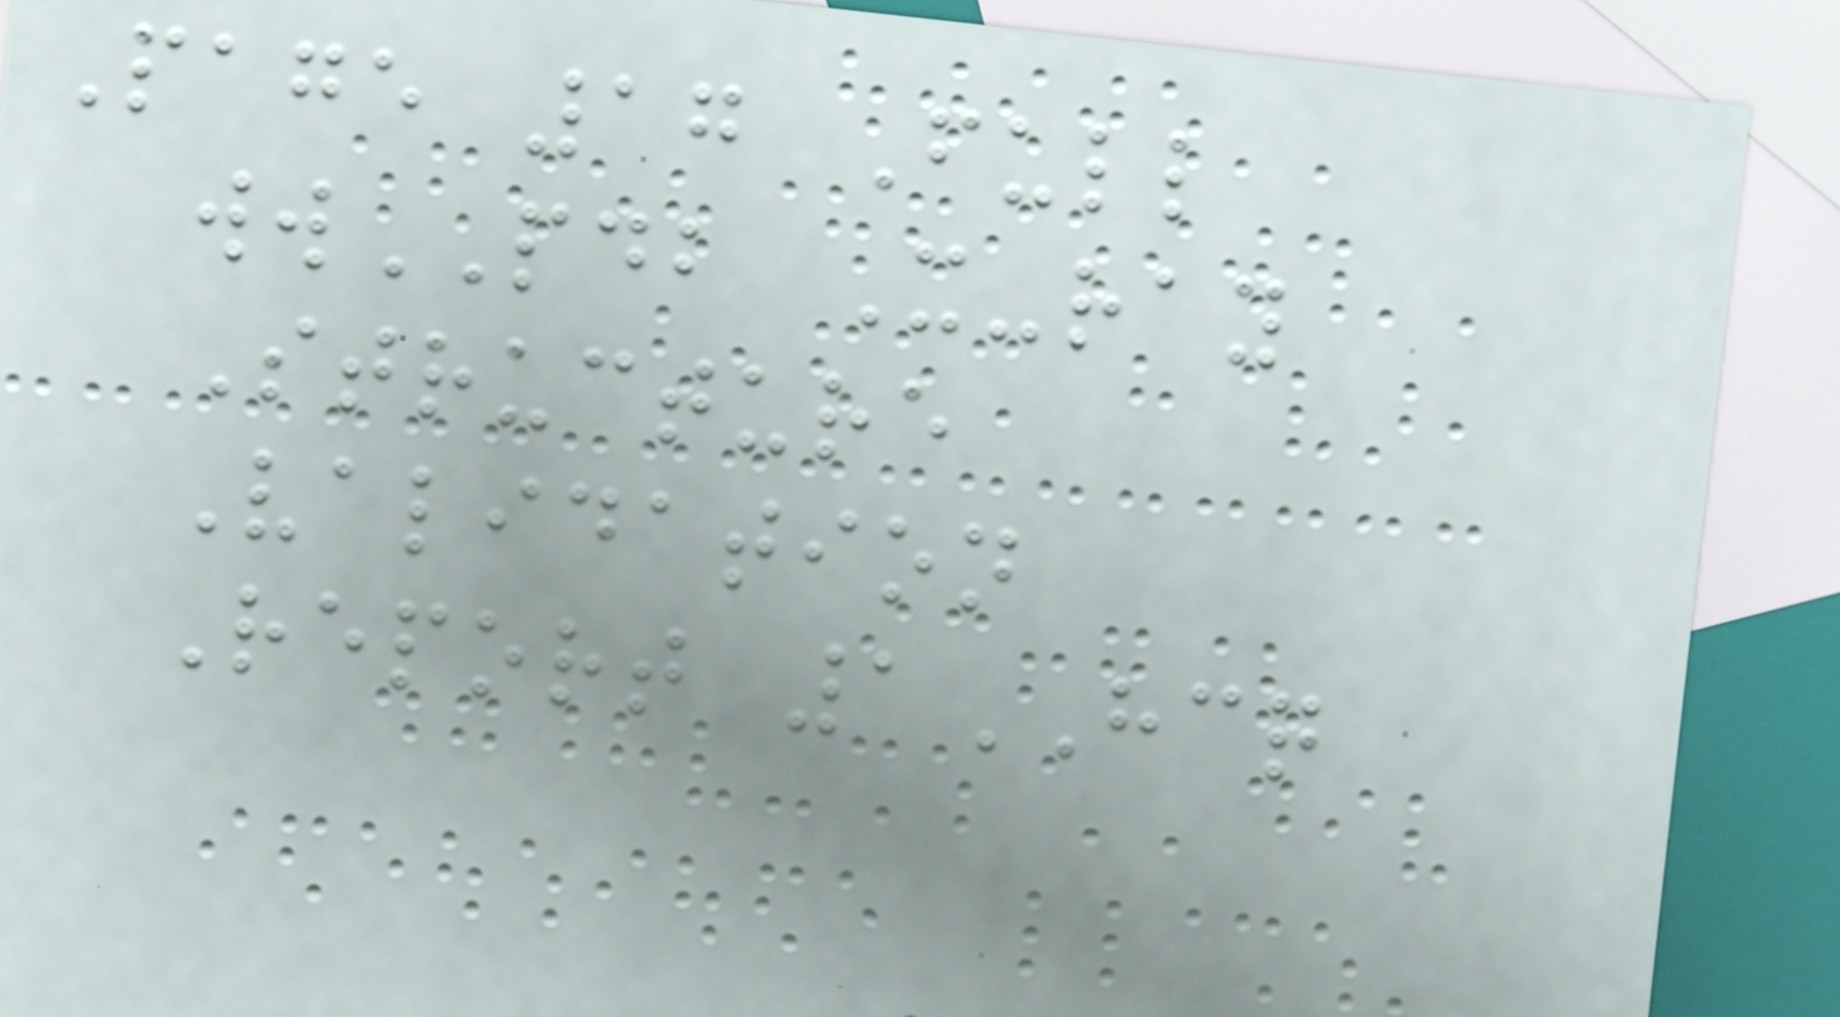Page 17 Full
wwPDB X-ray
Structure
Validation
Report 1HCQ
